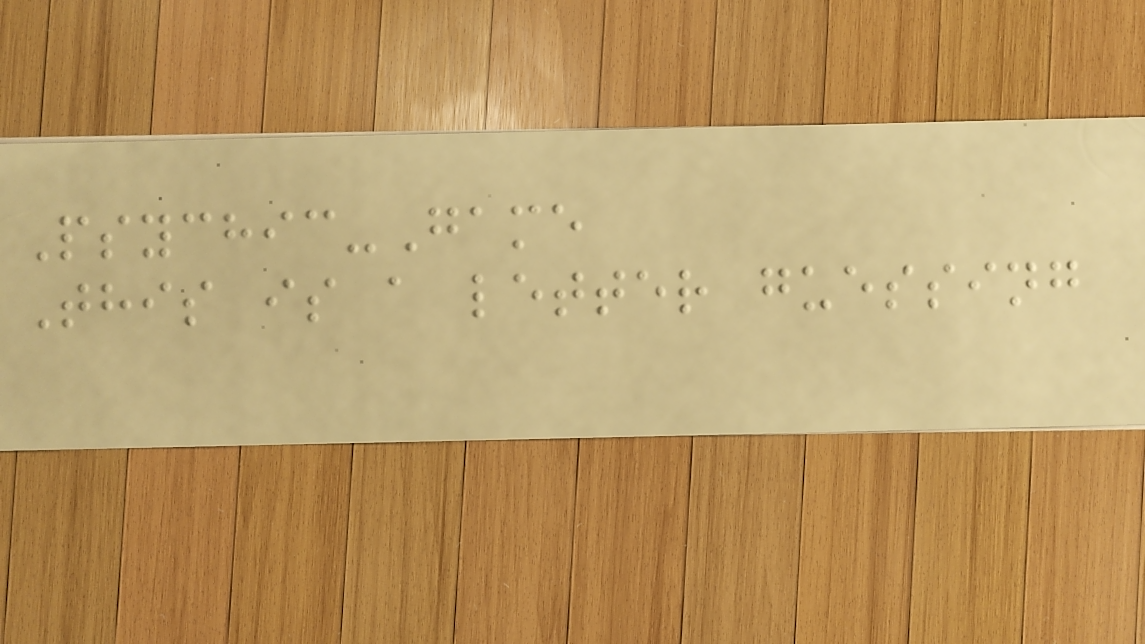Psychic-Game
This is a letter guessing
